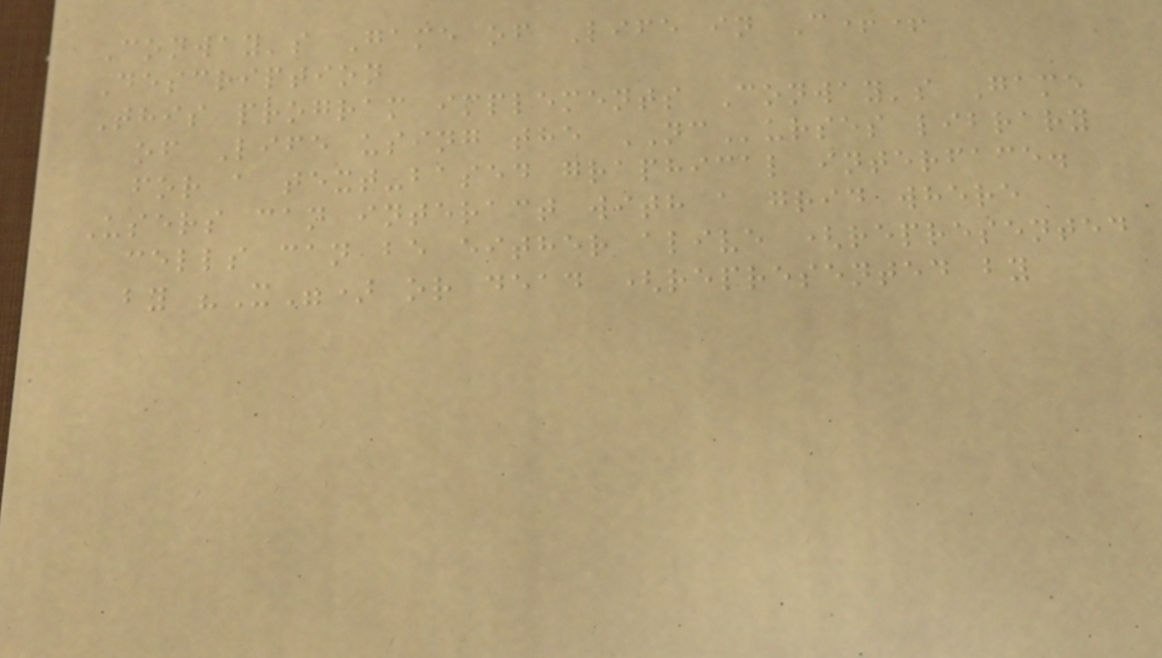Conway's Game of Life in C++
Description
This program implements Conway's Game
of Life using the NCurses library
for a text-based graphical interface.
Users can interact with a grid where
cells can be either alive (represented
by "X") or dead (represented by
